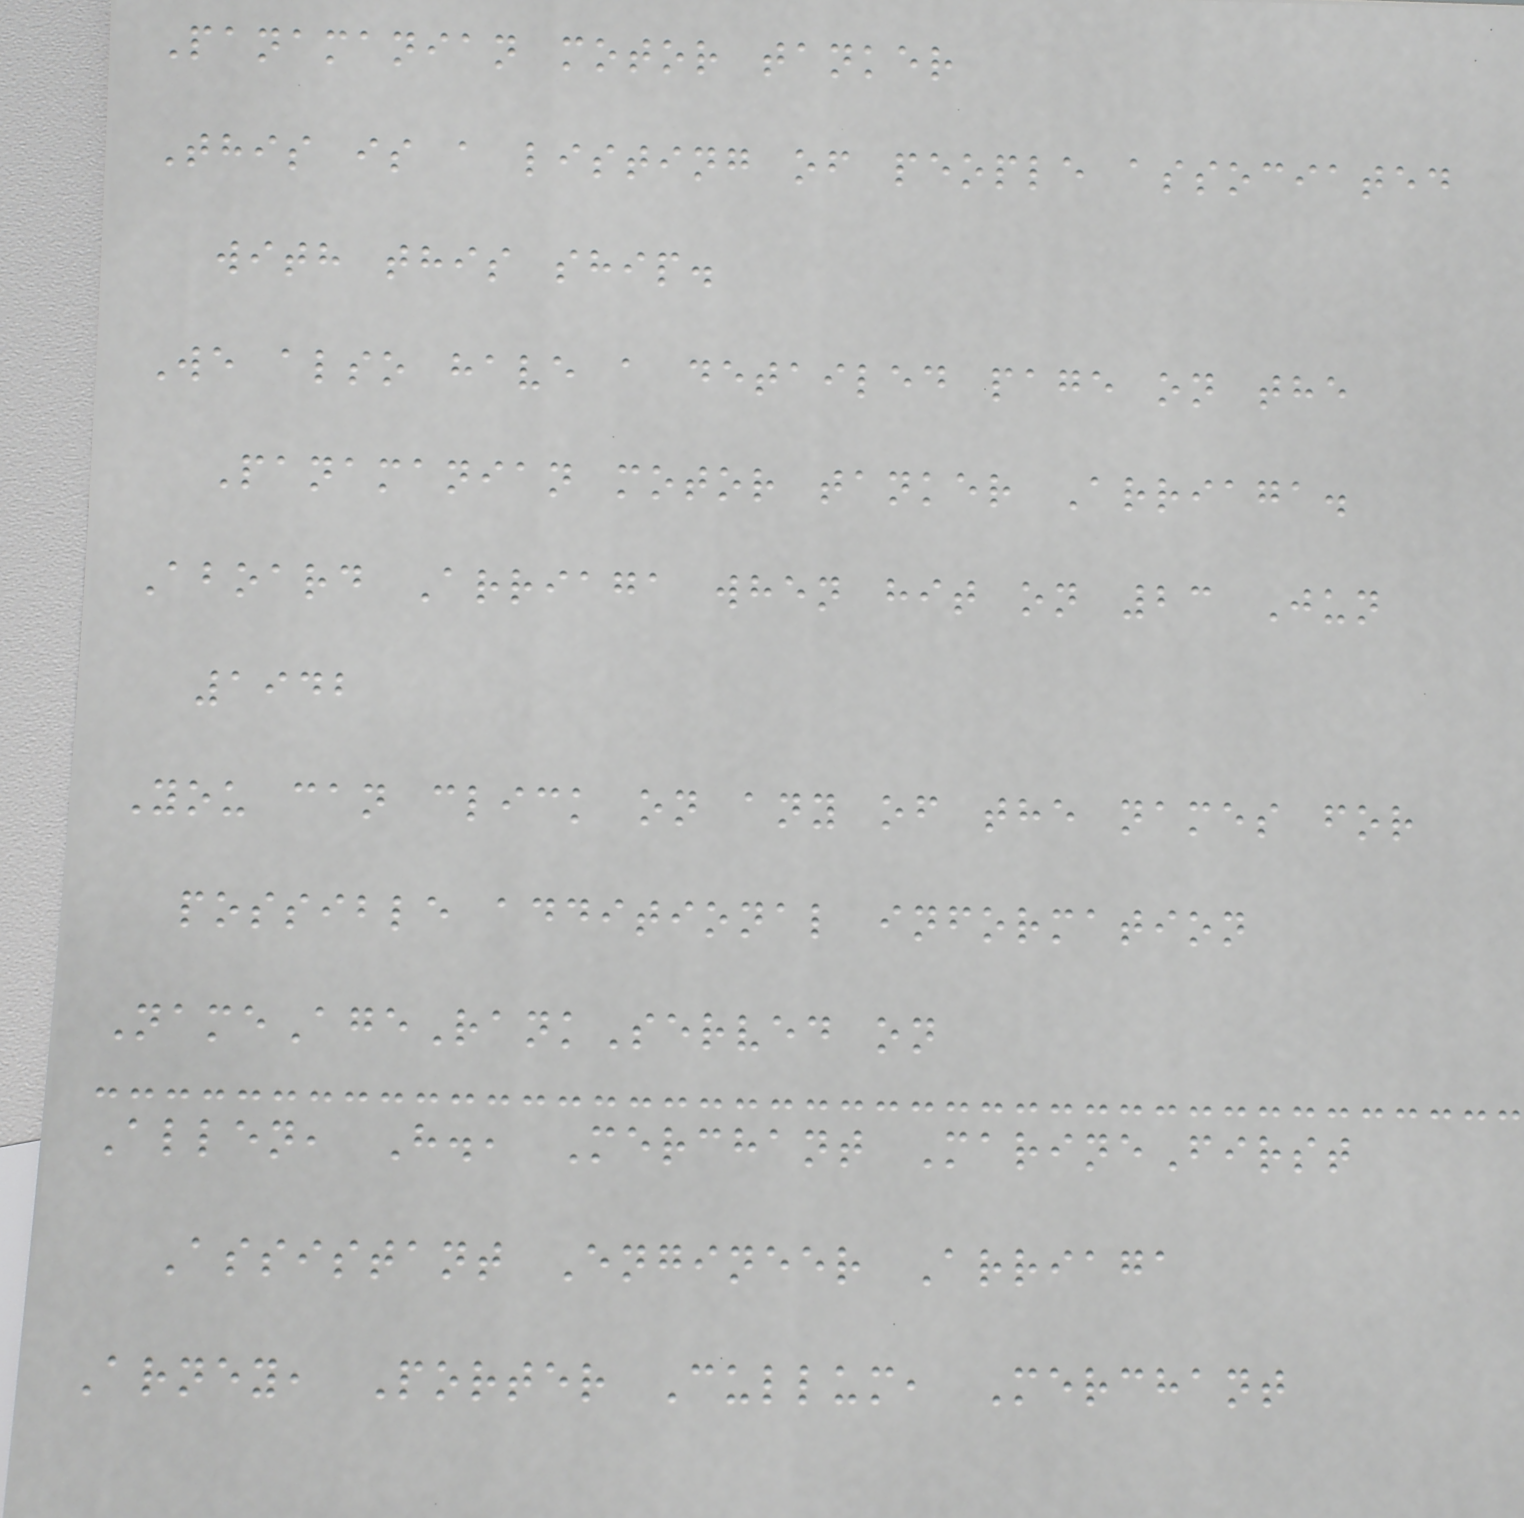Panamanian motor tanker
This is a listing of people associated
with this ship.
We also have a detailed page on the
Panamanian motor tanker Arriaga.
Aboard Arriaga when hit on 23 Jun
1942
You can click on any of the names for
possible additional information
NameAgeRankServed on
Allen, H., Merchant MarineFirst
Assistant Engineer Arriaga
Arney, Porter Cullum, Merchant
